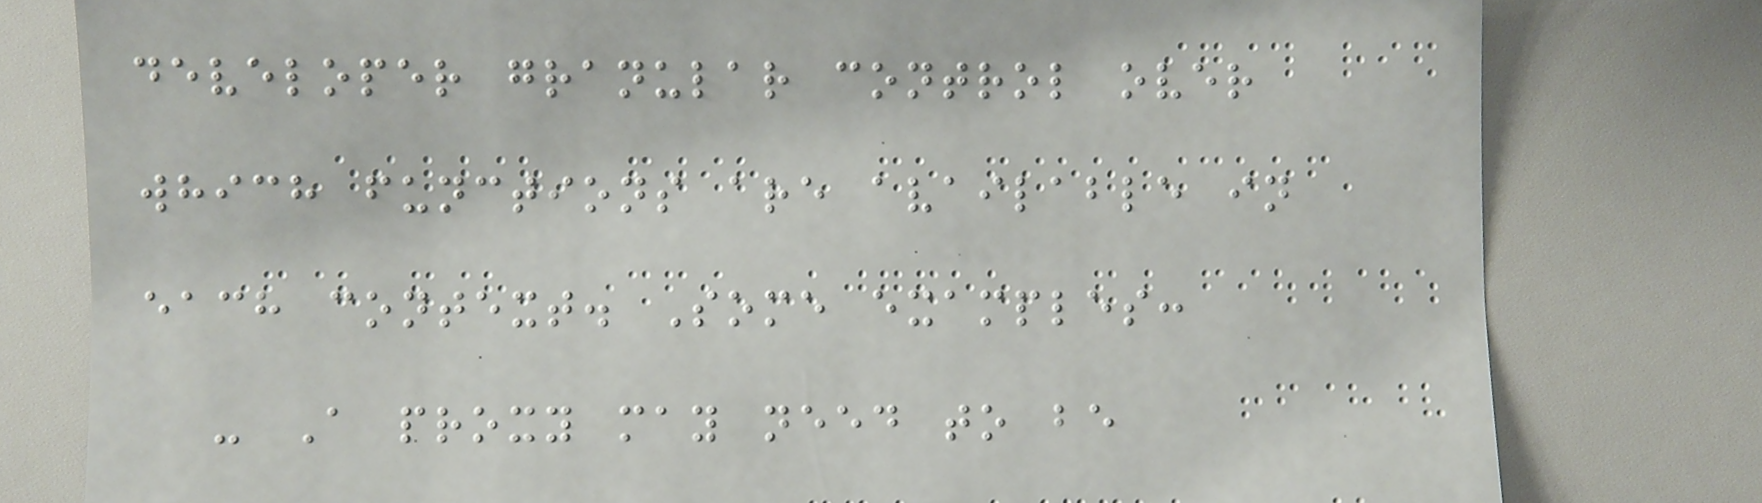developer granular control over
which functions are available in
each context. Some examples:
- A proxy may need to be
